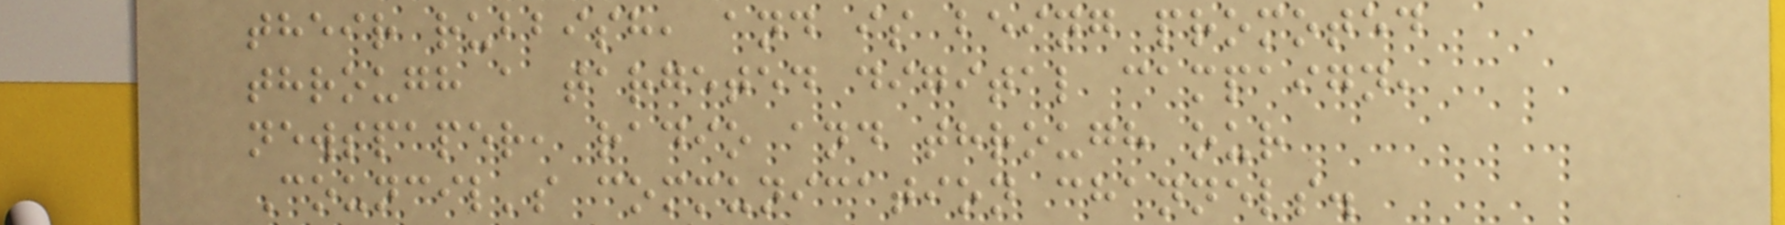their rubbish, and is being promoted
through a targeted digital campaign,
newspaper, radio and through our
Council's communication channels.
